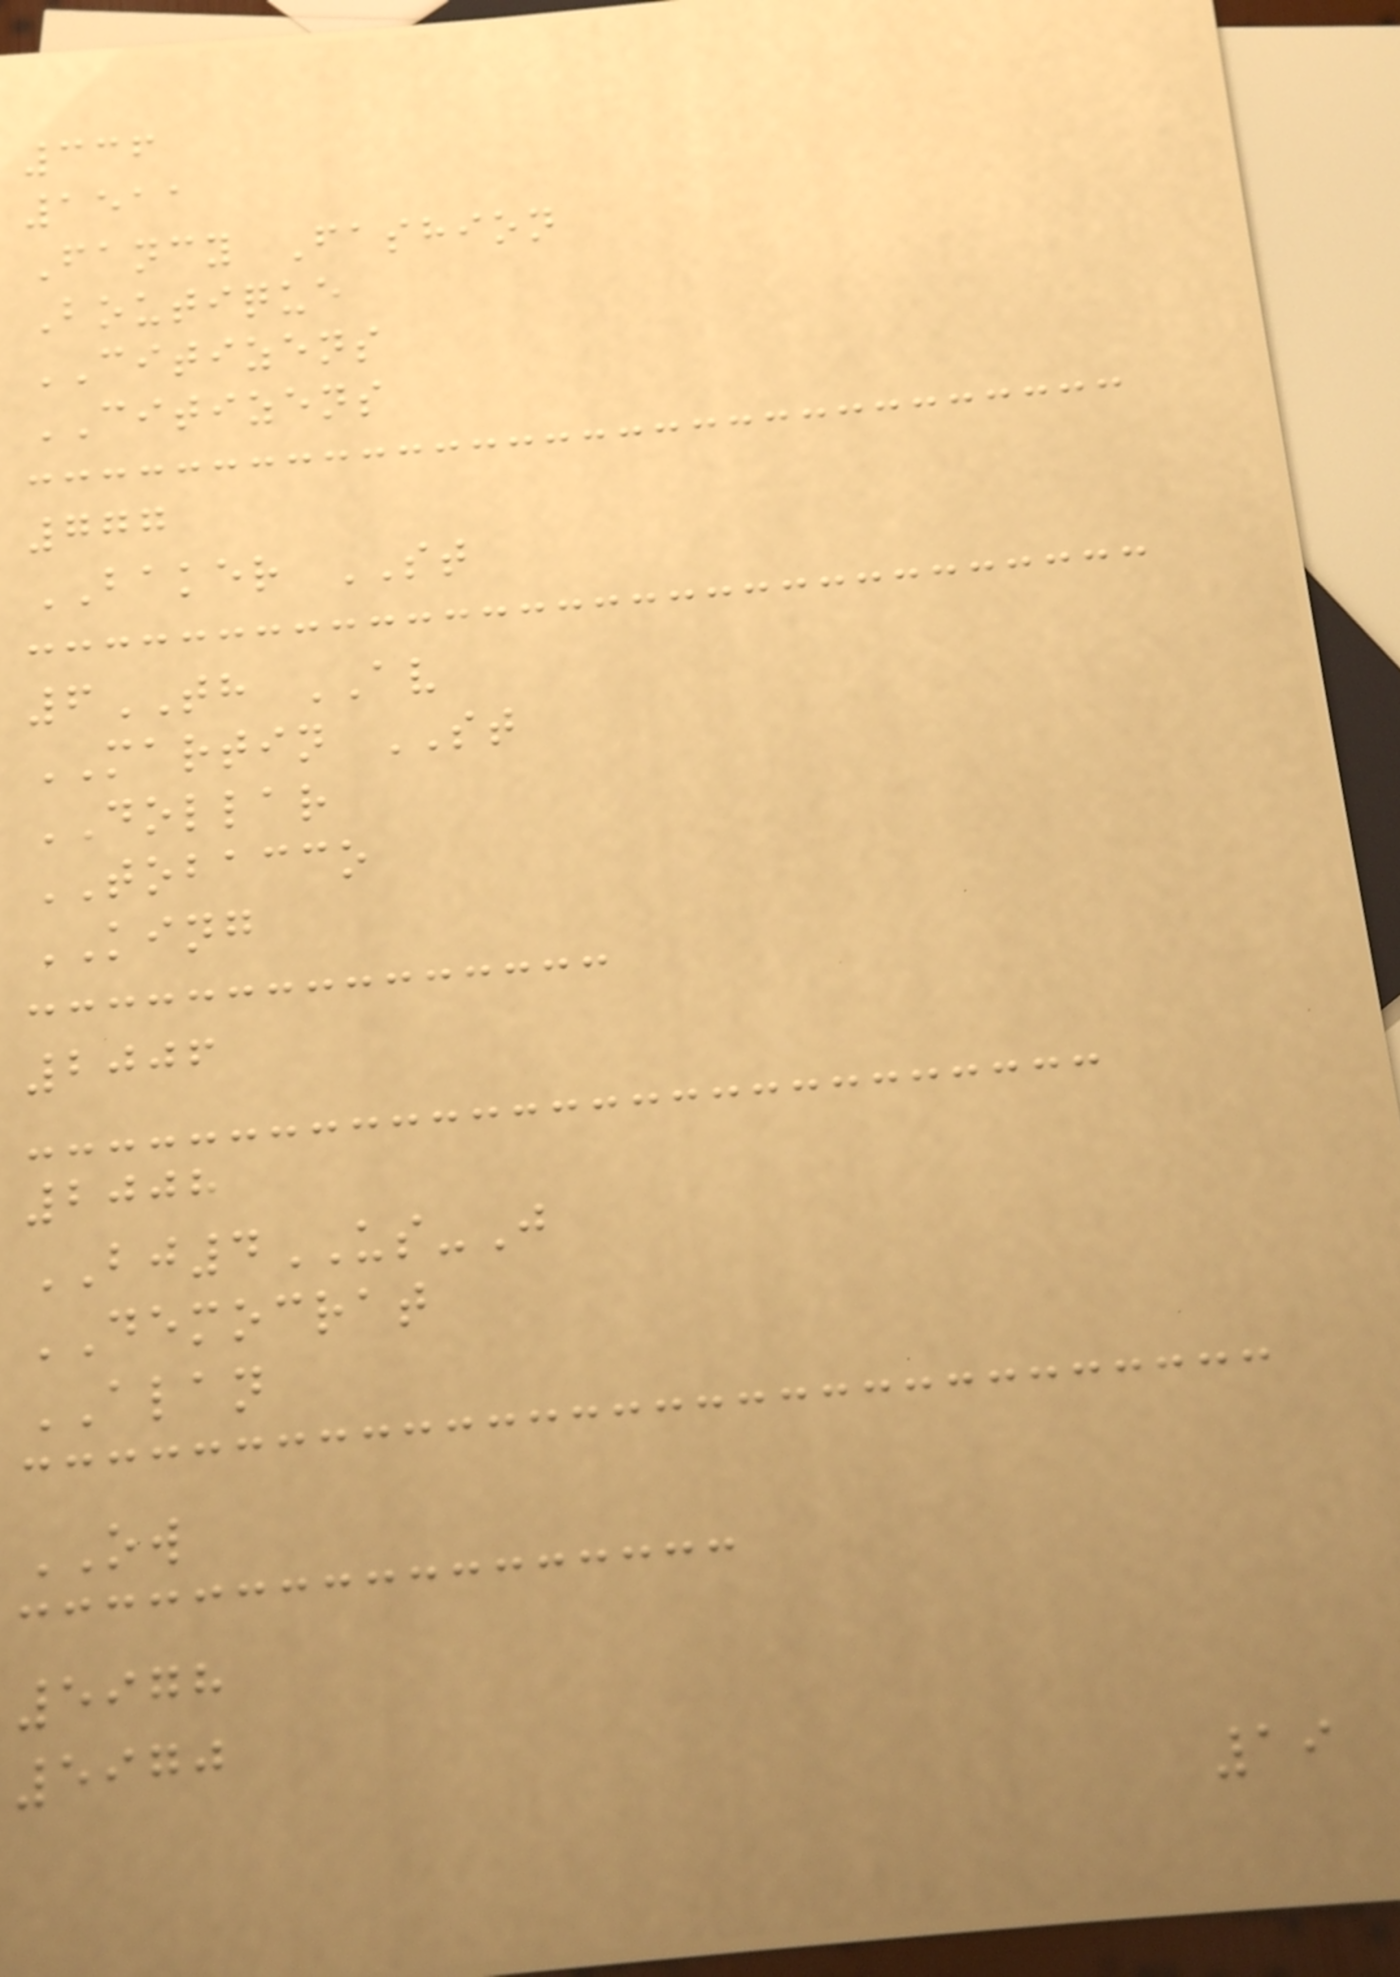336
1511
Fancy Fashion
Boutique
CITIZENS
CITIZENS
777
BAKER ST
6TH AV
MARTIN ST
DOLLAR
TOBACCO
KING
2006
2008
BJ4US-J
DEMOCRAT
ALAN
OW
5978
5970
19
